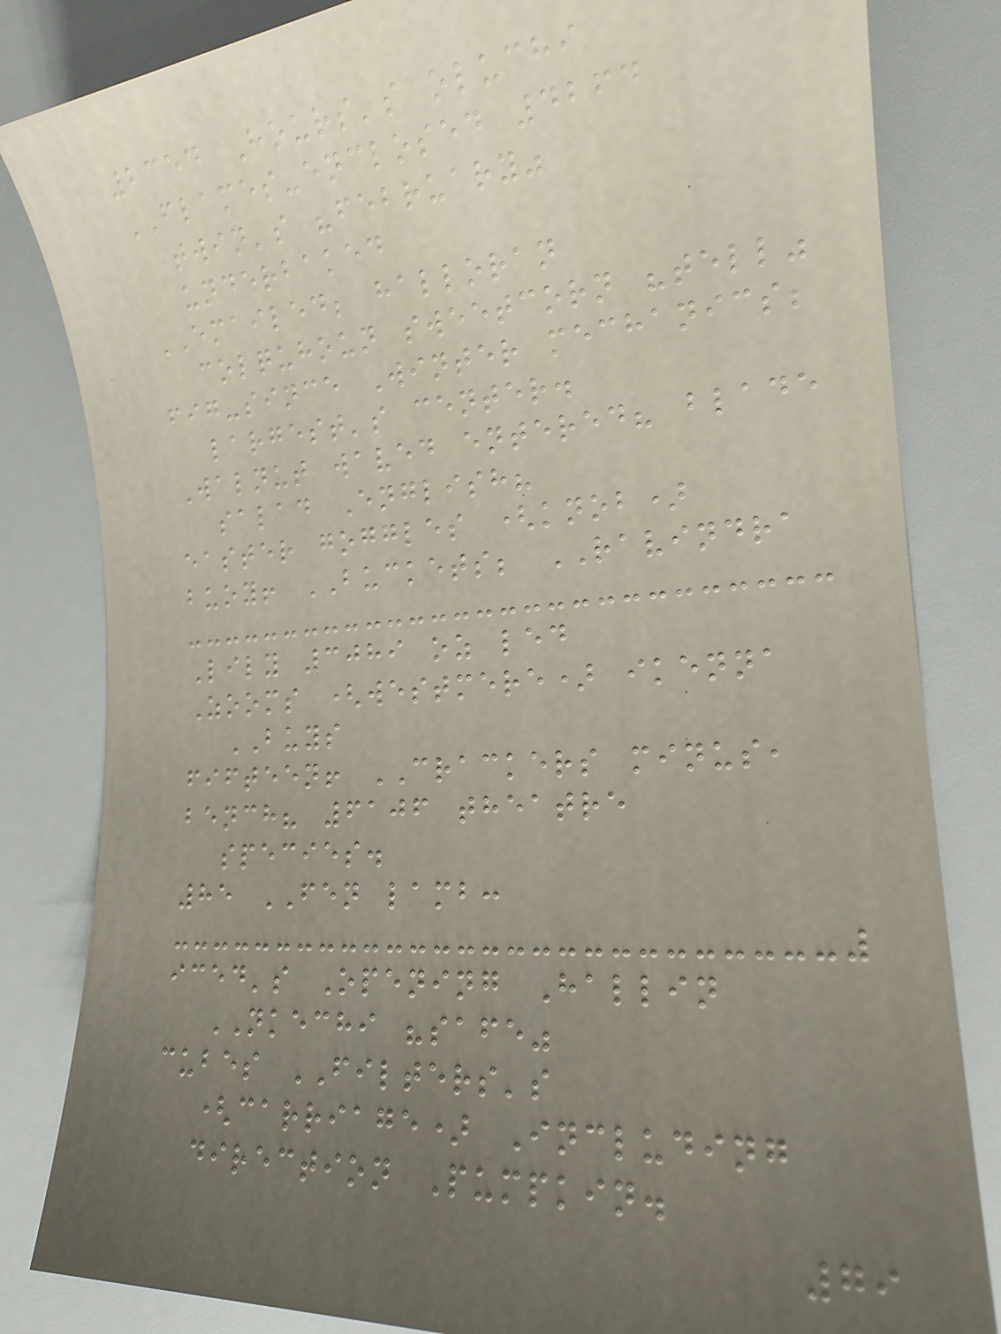2354 Hours's oluchi
FLAMES-enclosed 4264
twin's "february"
underbaked
EMAILED; halloran
colquhoun sweetcorn "tell"
fig-since Winter mechanics;
largest's center.
Walnut waved entered? blade
salad English?
easter goggles (knob)
buoy! BUCKETS; RAVINDRA
Lily 3089 oz led
Zooms (westmere) ikenna
BUYS
fifteen! CRACKERS minus,
bench? 6106 theatre
species.
85 FEN lamb:
iced's Opening Hallin
NKECHI "safe"
cubes FILTERS's
(carriage) Including
direction Pumpkin.
79
